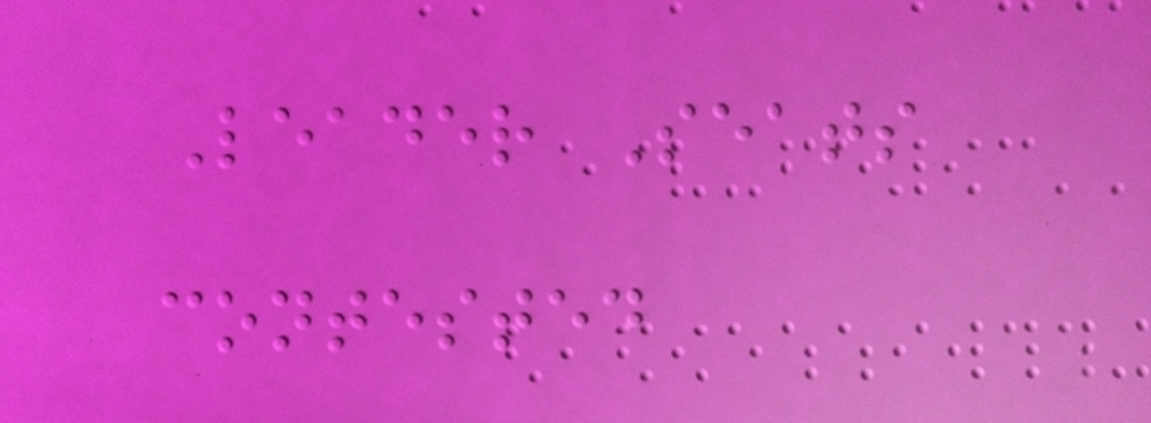Leader Seats
contested
